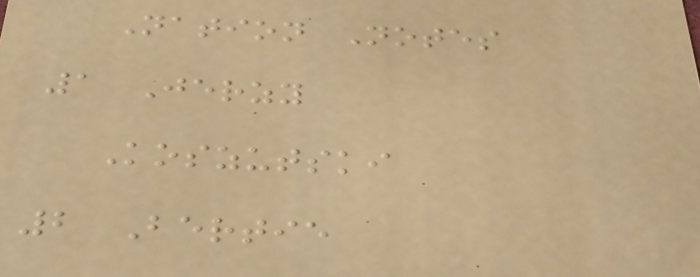Nation Notes
1 Jerzy
Koszutski
2 Bertie
